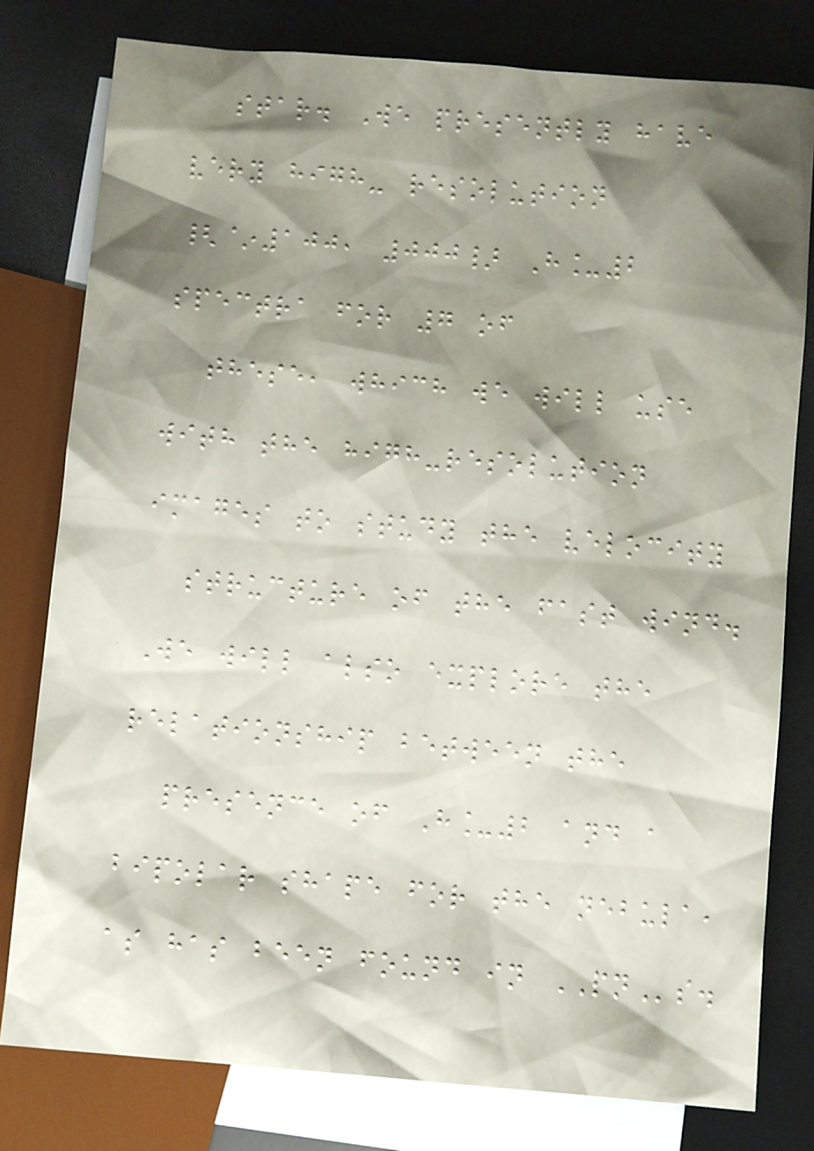star. We presently have
very high- resolution
{~100, 000} H_2
spectra for 7 of
these, which we will use
with the high-resolution
images to study the velocity
structure of the fast wind.
We will also explore the
relationship between the
presence of H_2 and a
bipolar shape for the nebula,
as has been found in PNs.
